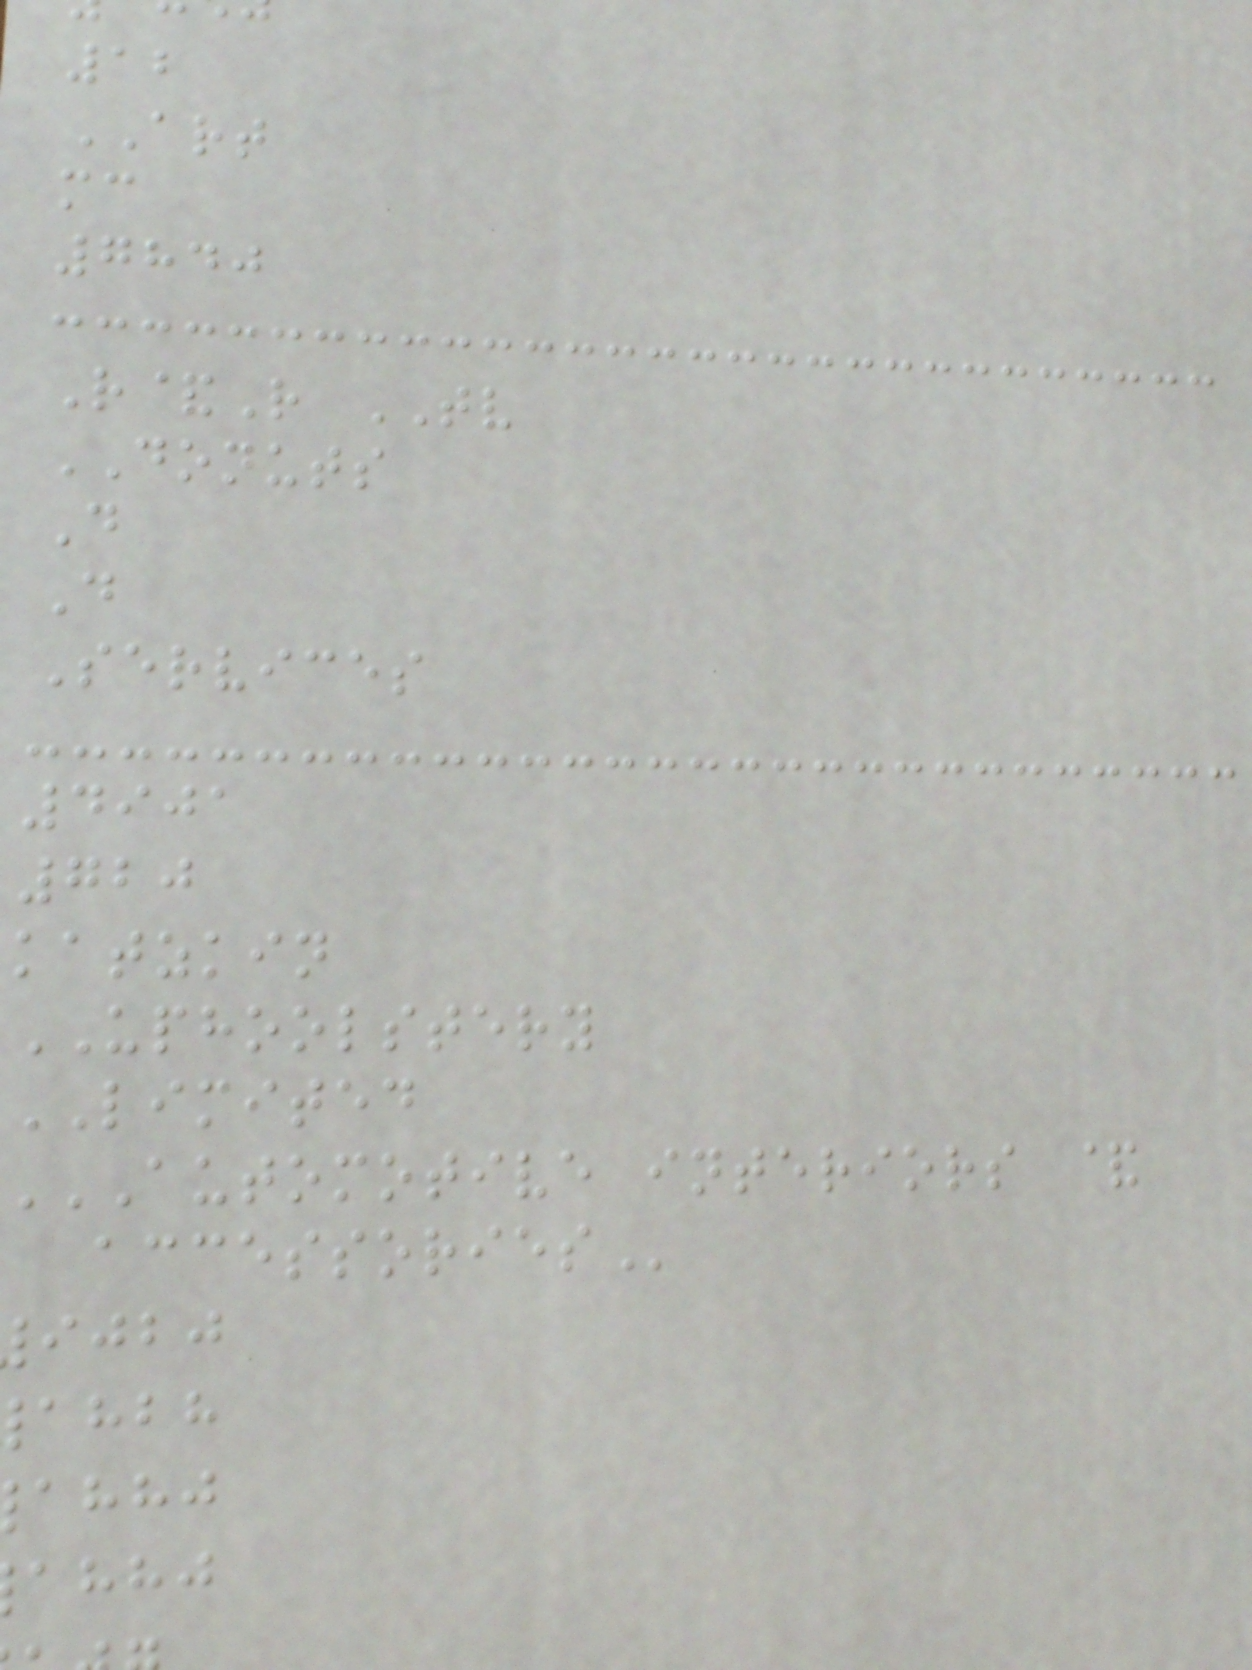12
ART
mc
7840
R&R TV
DONUTS
D
D
Services
4901
720
katzkin
UPHOOLSTERY
LIMITED
AUTOMOTIVE INTERIORS &
ijbj
ahbh
ahhj
ahhj
